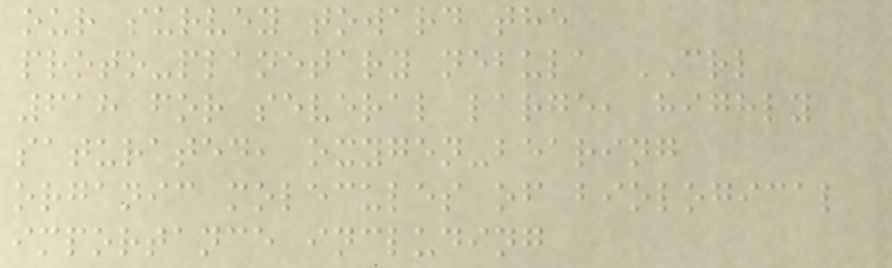our survey toward the
proto-planetary nebula CRL
618 for several large, highly
saturated, oxygen-bearing
organic molecules of biological
importance including
